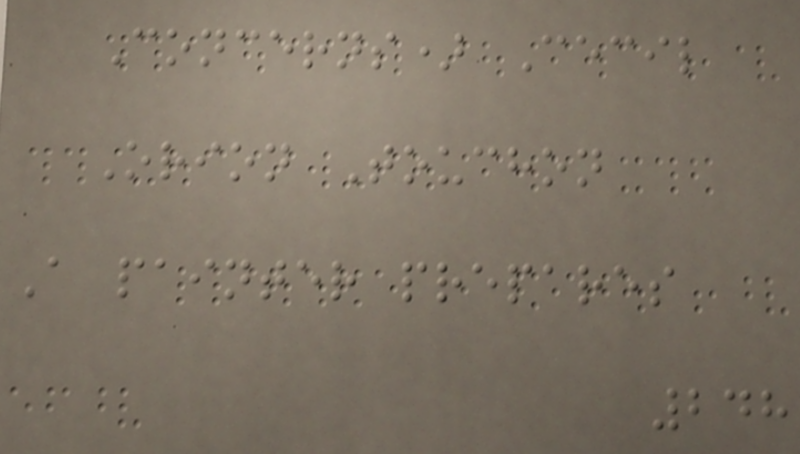Concerns) Cecil
Orion Touchon
A painter prepares
248
